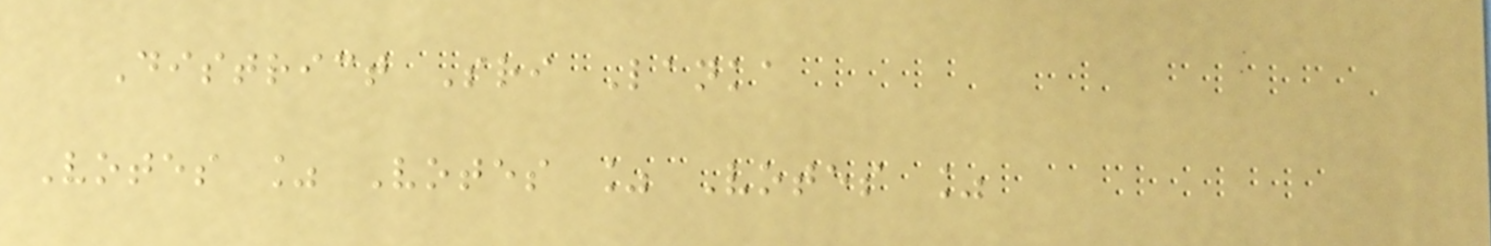District Sri Lanka
Votes % Votes % Votes %
